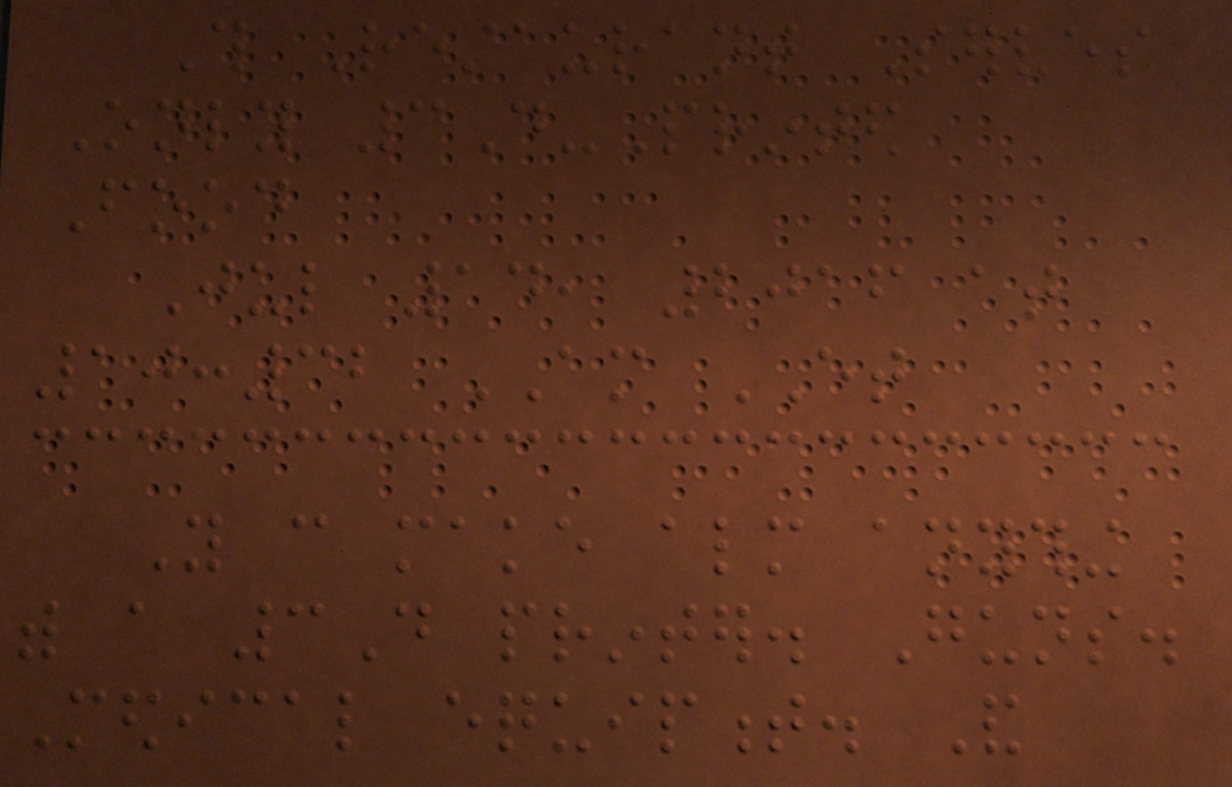This Restaurant Serves
Only 3D-Printed
Food
Jul 14, 2016 at
10:32 AM ET
You can make almost anything
with a 3D printer. Guns.
Medical equipment. And
